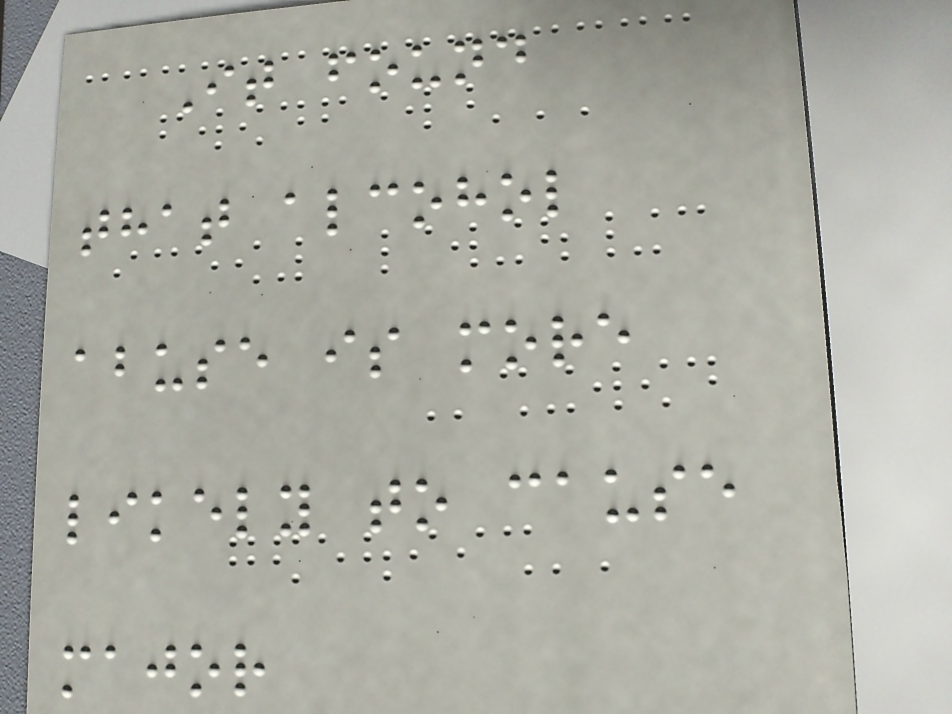It found
that alcohol
abuse is more
likely to cause
major
